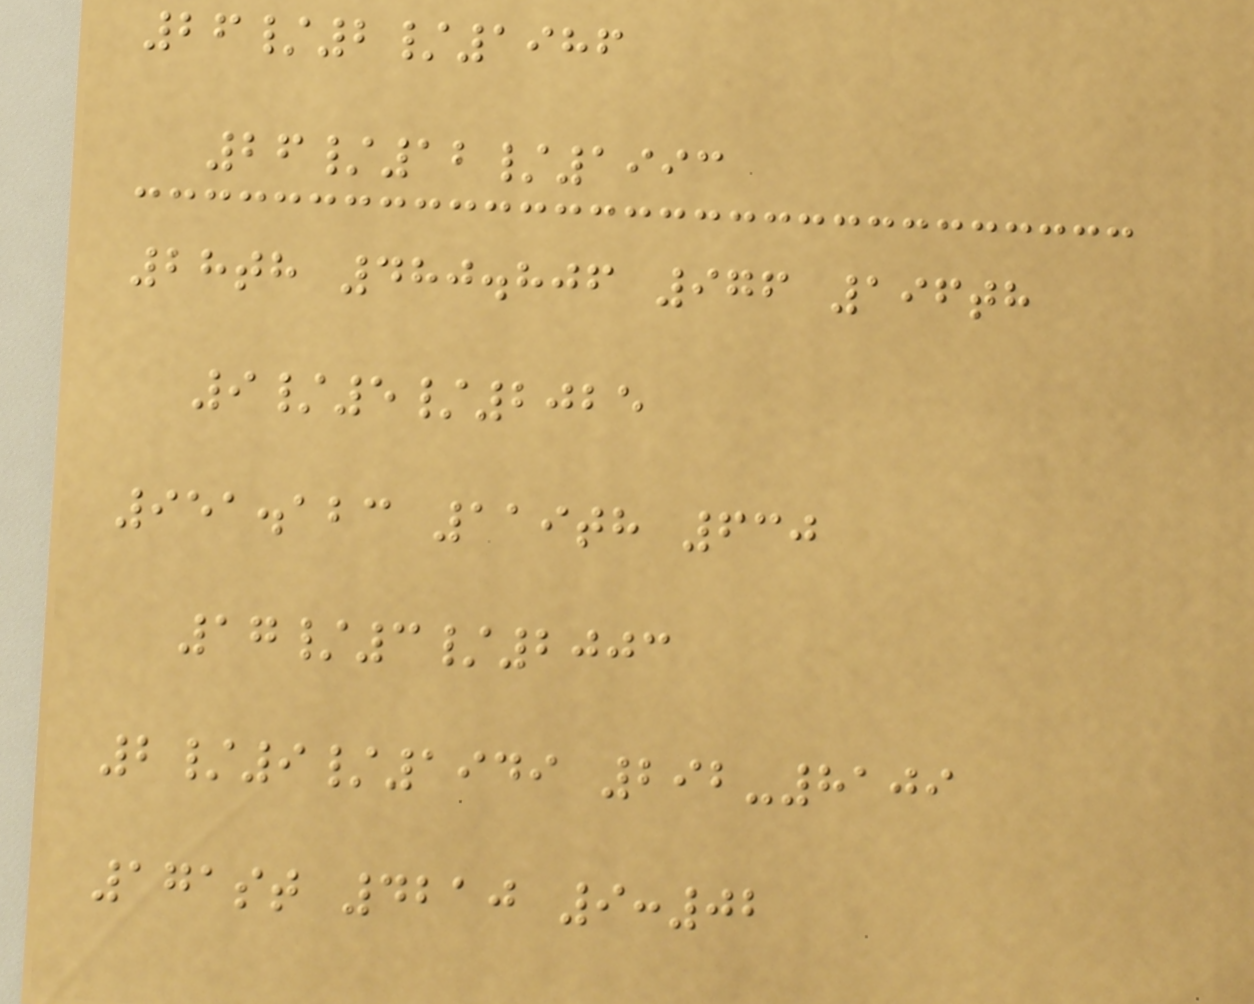26/2/1986
26/12/1993
28th 480.806 976 196th
9/5/2025
951.123 119th 630
17/3/2003
2/9/1949 292-8109
171st 4210 9:02
